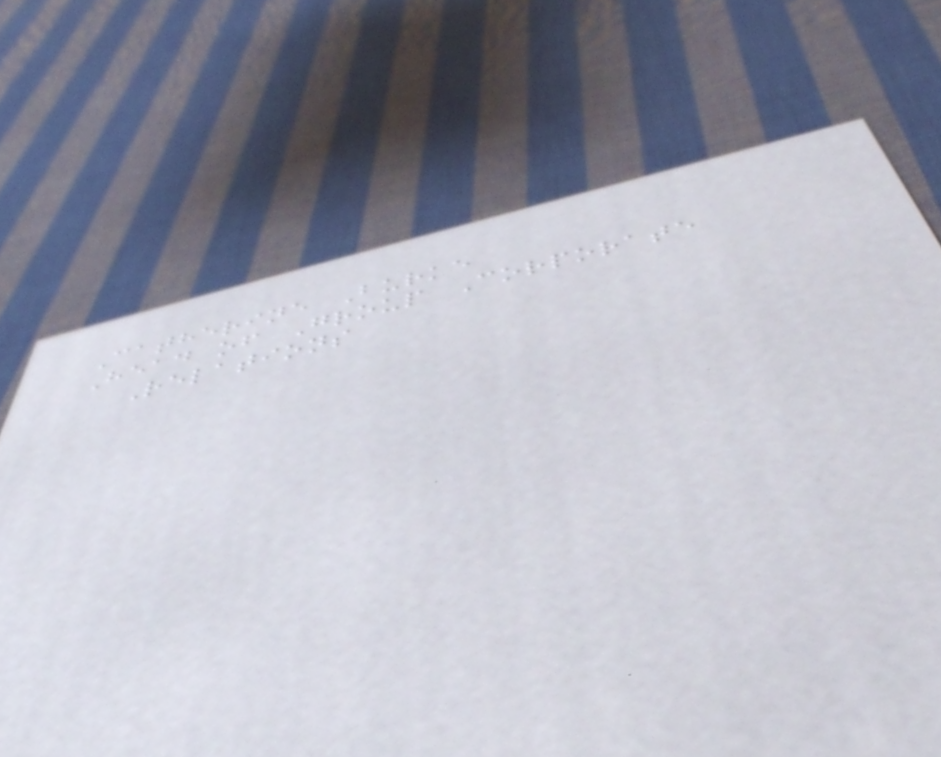Catherine Burke
Head of Group Corporate
Relations
